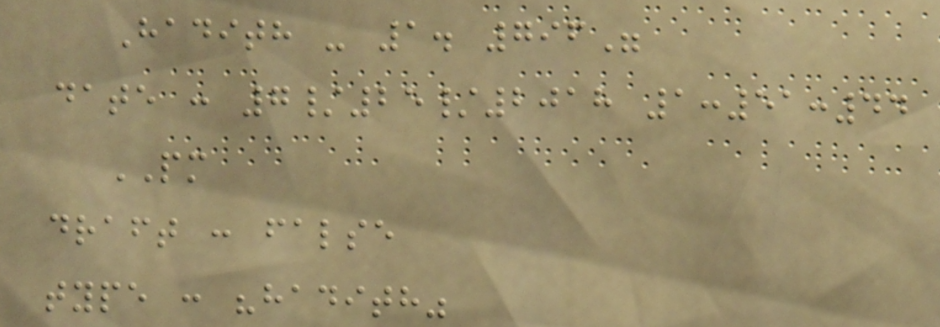Hadith - 1. 796"
date : 7/25/2018 1:51:44
PM
draft : false
type : "hadith"
